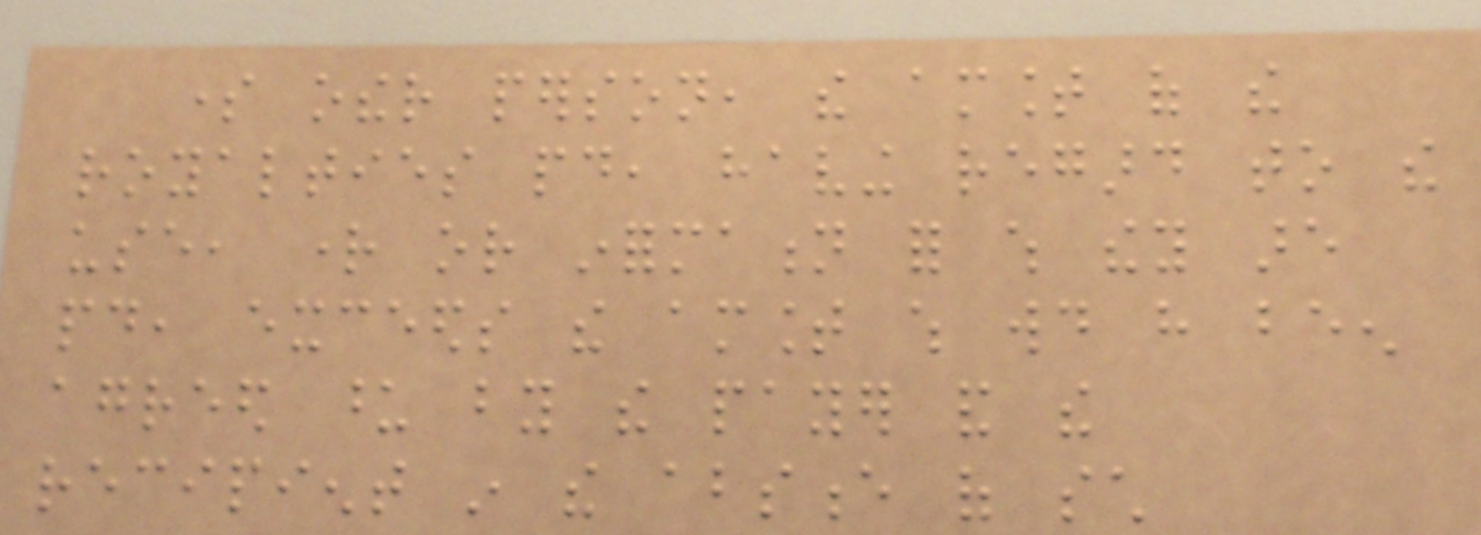some other person, the amount of the
royalties paid, having regard to the
use, right or information for which they are
paid, exceeds the amount which would have been
agreed upon by the payer and the
recipient in the absence of such
